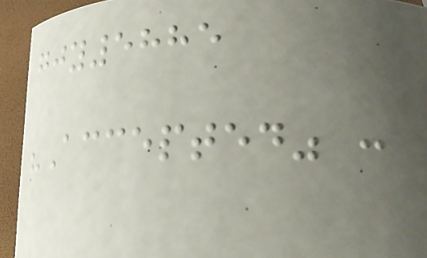gjy5885
"Accepted" :
